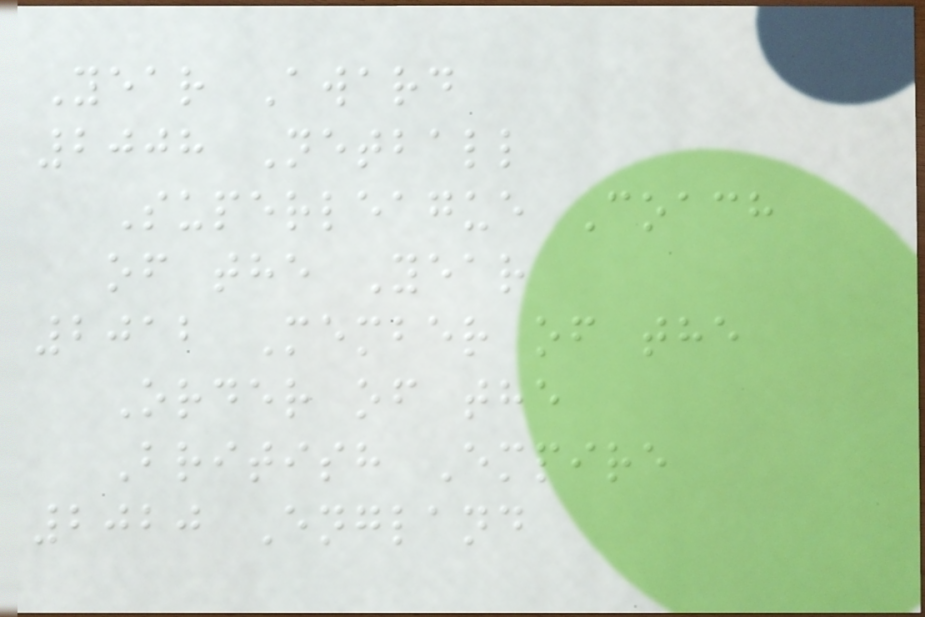Year Award
2008 Netball
Superleague Coach
of the Year
2012 Member of the
Order of the
British Empire
2020 England
